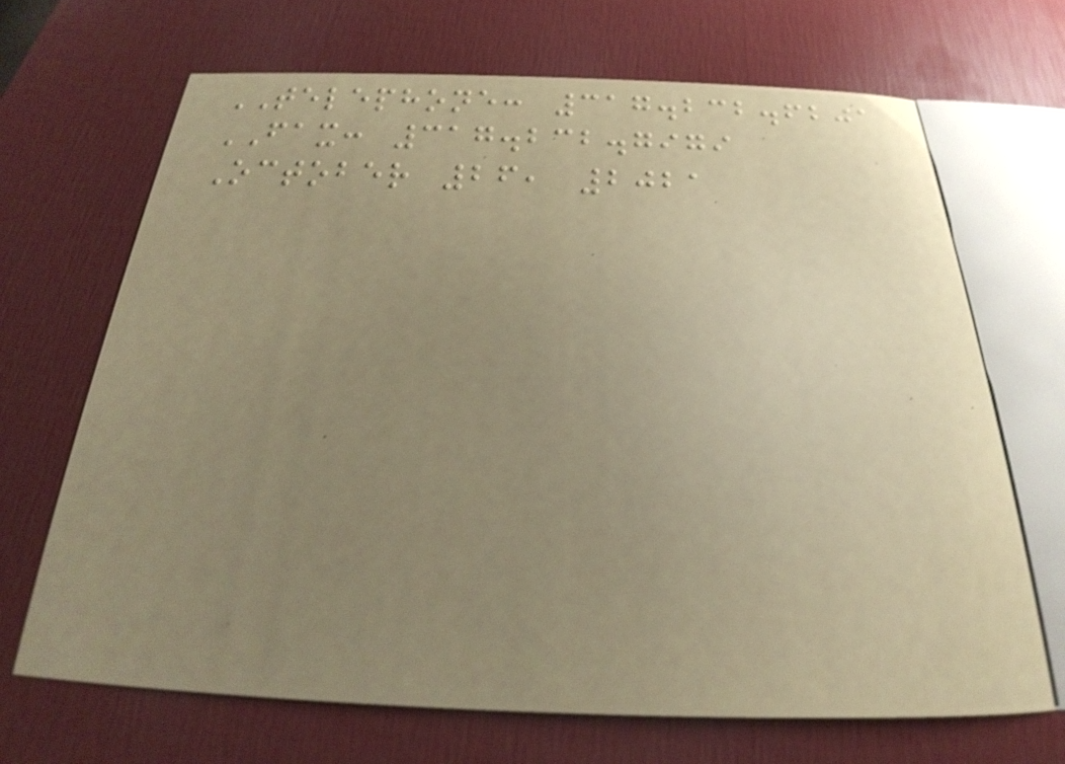TELEPHONE: 317.232.6201
FAX: 317.232.7979
October 26, 2021
